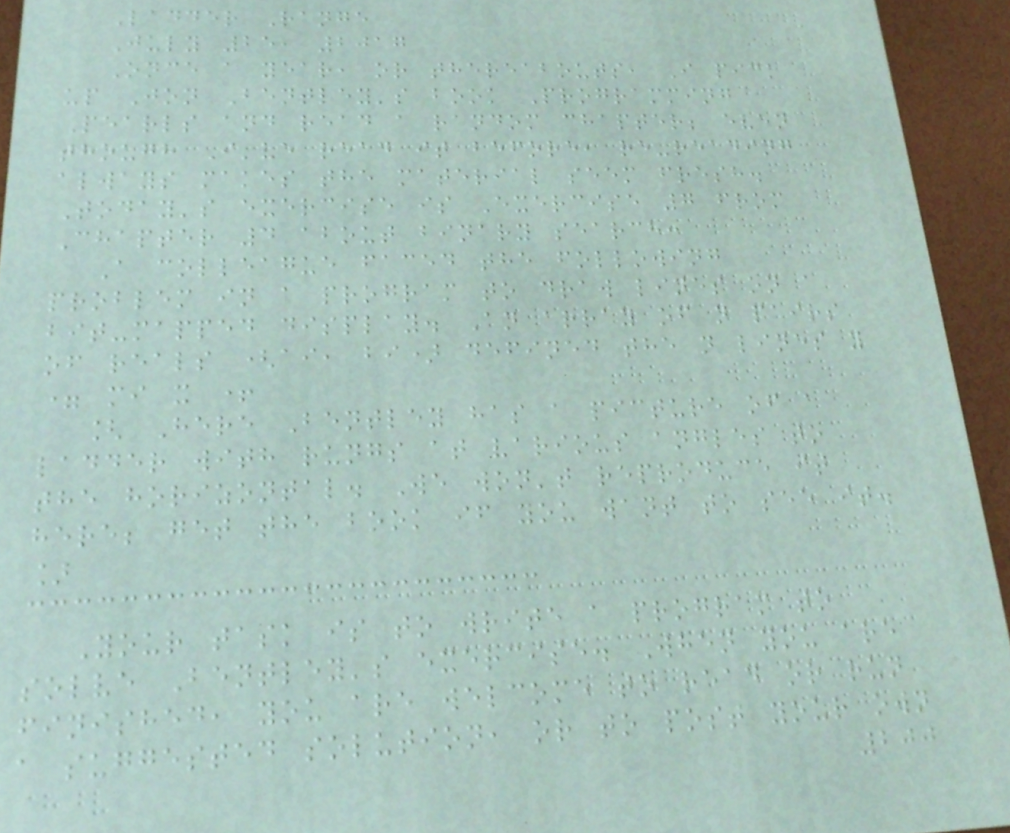Ladder Range
July 25, 2017
Once a year, or thereabouts, I pick
up Jon Bentley's book Programming
Pearls and read a random chapter; even
though I've read it before, re-reading
always makes the material seem fresh.
Today's exercise is Exercise 7 from
Chapter 4 about binary search:
A colleague faced the following
problem in a program to draw lines on a
bit-mapped display. An array of n pairs
of reals (ai, bi) defined the n lines y
= mi x +
[ Here Bentley has a picture of a
ladder with rungs at various angles to
the horizontal. We won't reproduce it
here; get the book if you want to see it.
]
Your task is to write a program to
solve Bentley's exercise. When you are
finished, you are welcome to read or run
a suggested solution, or to post your own
200
